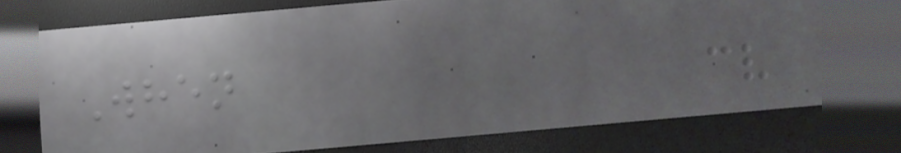When
